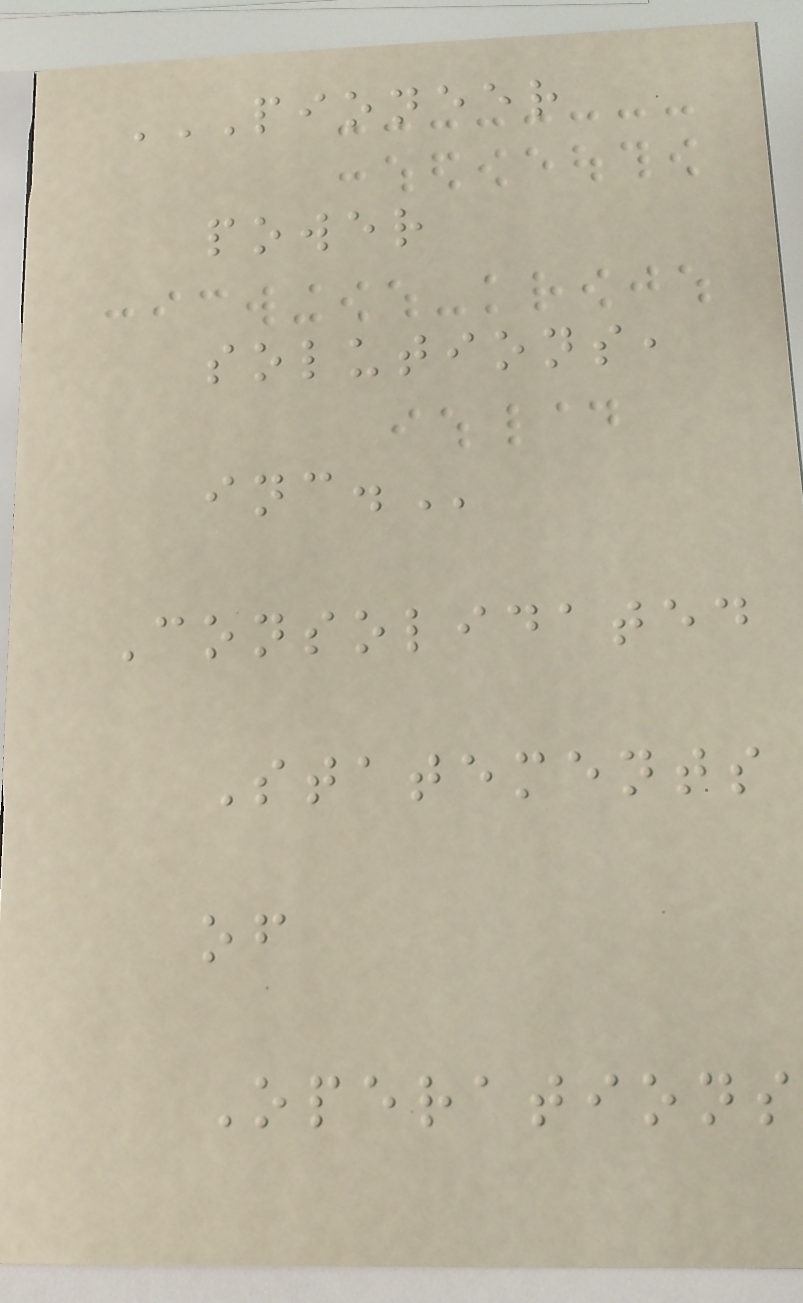PIONEER
POWER
SOLUTIONS,
INC.
Consolidated
Statements
of
Operations
